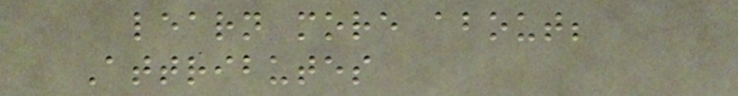learn more about;
Attributes
